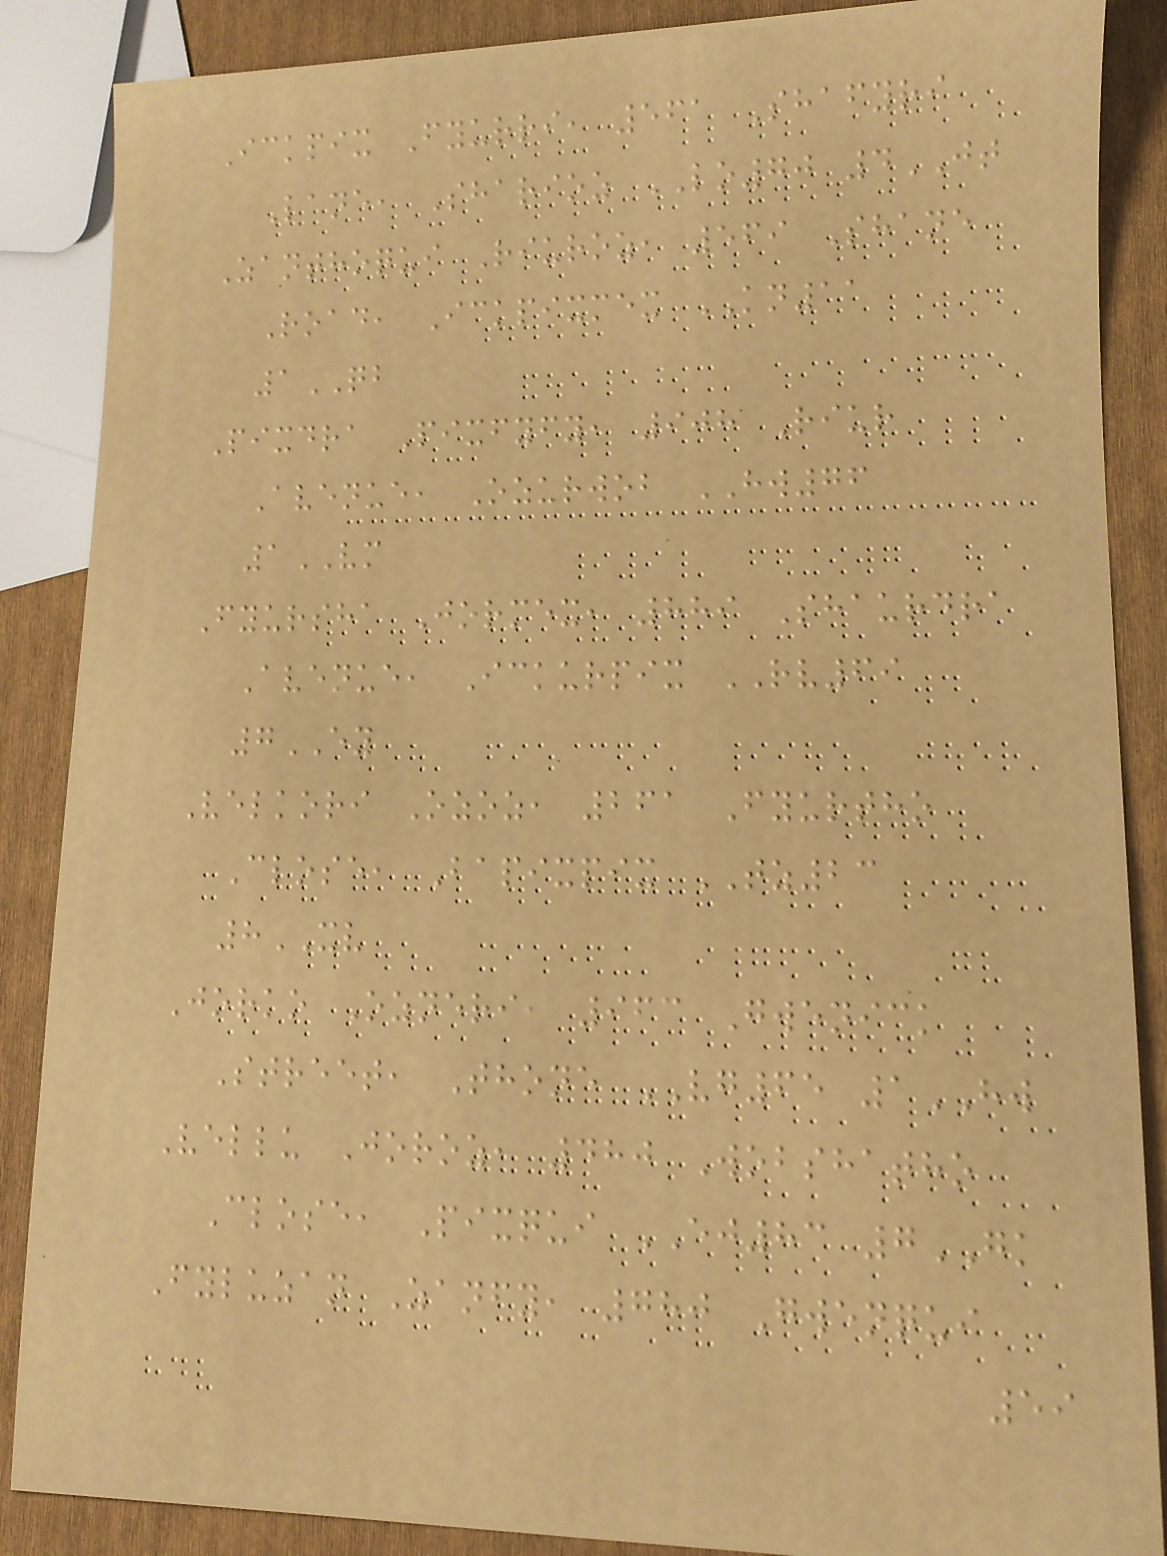Ickpix Fyurri, 561 Shafyri
Lane, Sharioz LO70 4JT
Zanthoqui Riuroz, 569 Shane
Road, Ickpixmex KN11
1QB
Pixdra Pixfyfy, 908 Riur
Avenue, Ozurwob HW76
1VM
Fyursha Jormex, 889 Shaurdra
Avenue, Ickurpix RV69
7EY
Velkori Ozoz, 261 Fyurtho
Close, Bapixpix TZ23
8XV
Jorko Ozneri, 963 Gwenick
Street, Thone VG65 1HW
Vellu Joroz, 480 Wobshatho
Close, Pixqui EJ83 7GK
Fyluzan Zanfy, 780 Gwenqui
59
